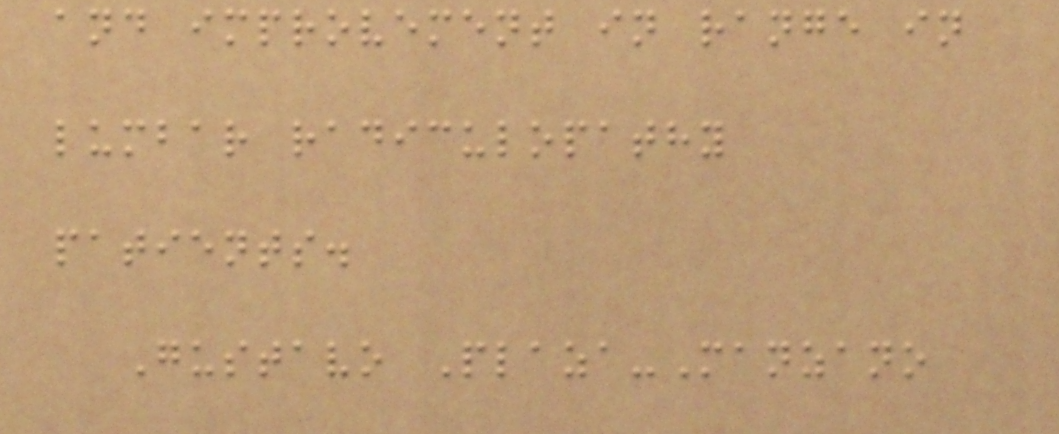and improvement in range in
lumbar radiculopathy
patients.
Gustavo Plaza-Manzano
